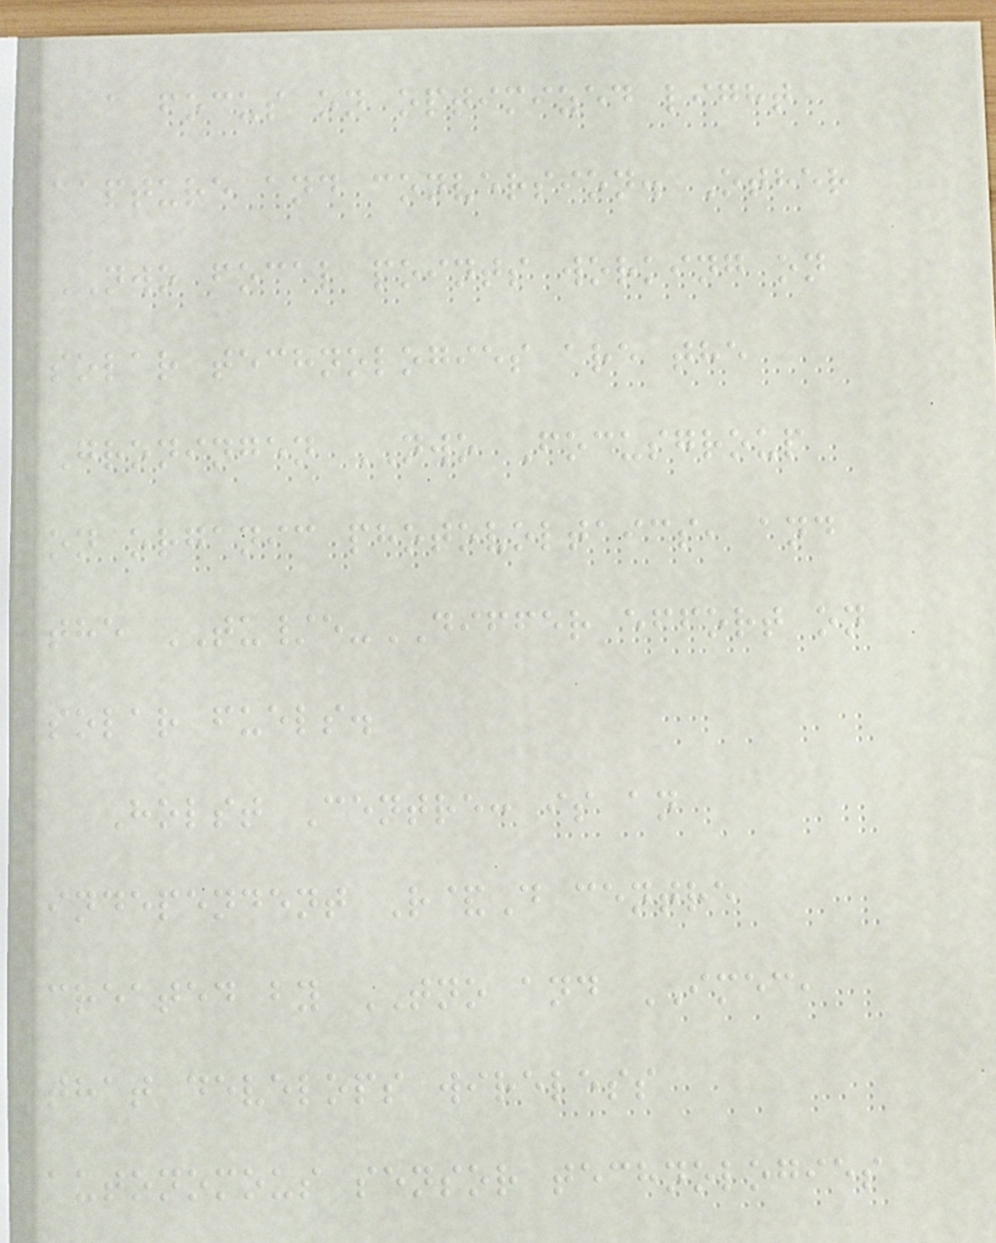a focus on optimized light
capture and conversion. Other
NWO focal points working on
solar technologies are the
Groningen NWO Focusgroup
on organic photovoltaics, and
the TU/e-DIFFER effort on
solar fuels.
Holst Centre: is an
independent R&D centre
created by TNO and IMEC,
that develops wireless
autonomous sensor technologies
